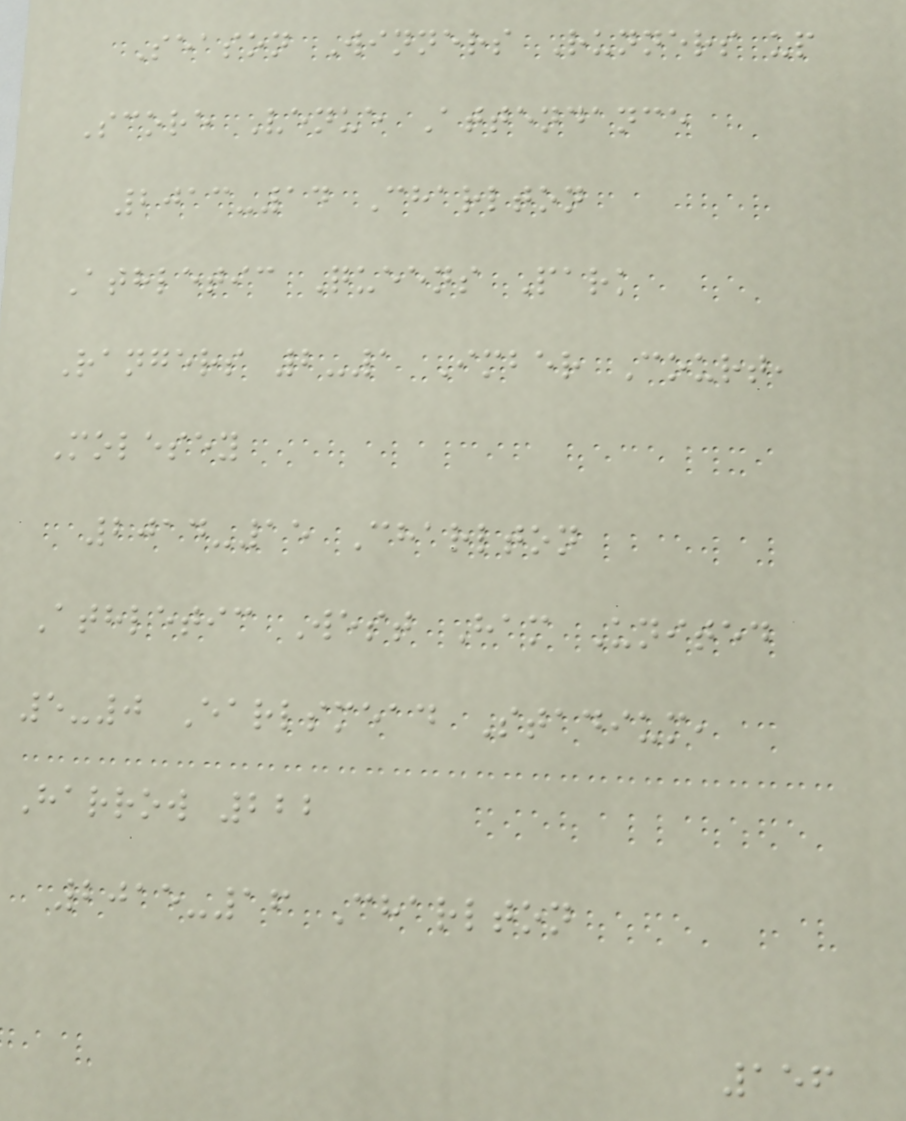Season Winners Runners up
Score Venue Attendance
2013-14 Charlton
Athletic Queens Park
Rangers 2-1 Imber Court,
Molesey
2014-15 Charlton
Athletic West Ham United
5-0 Earlsmead Stadium,
Harrow 222
2015-16 Charlton
156
